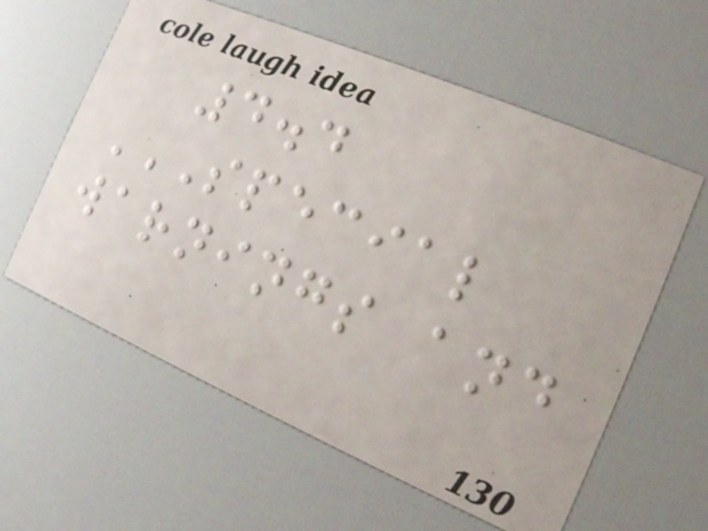4.4
SPECIAL
WARNINGS AND
